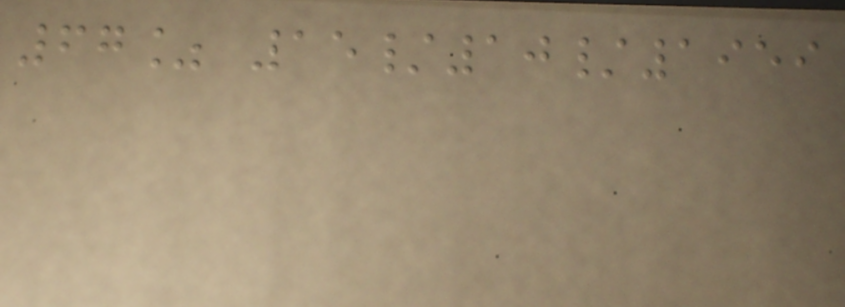67% 15/10/1959
